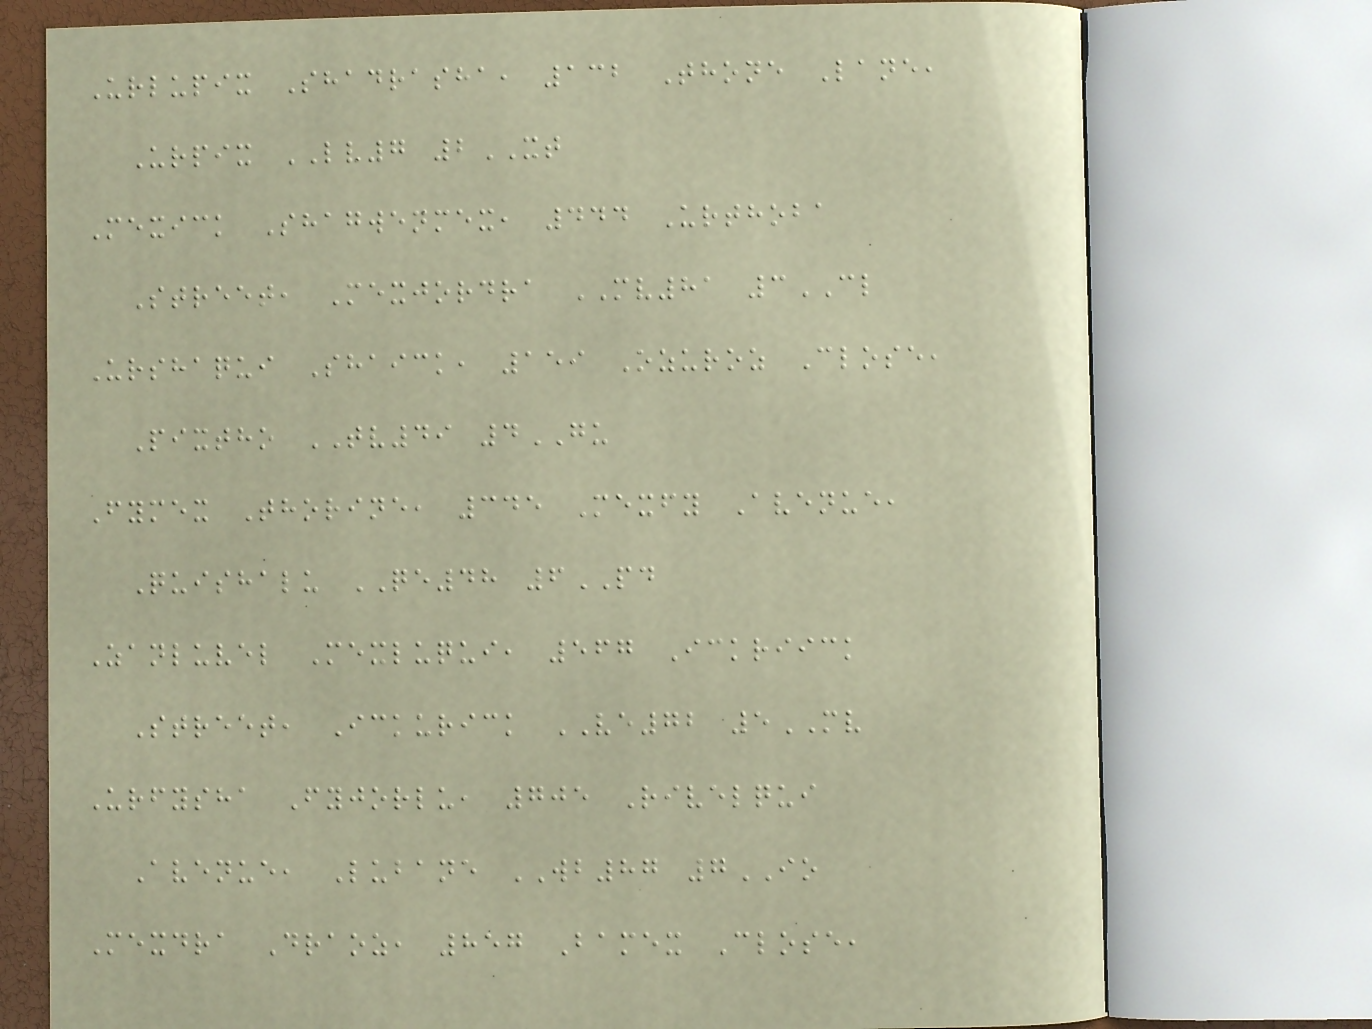Urlupix Shadrasha, 132 Thone Lane,
Urpix LV7 2XT
Mexick Shagwenmex, 444 Urthoba
Street, Mexjordra MV81 3CL
Urshaqui Shaick, 159 Ozuroz Close,
Pixtho TV49 4GU
Fymex Thorine, 345 Mexfy Avenue,
Quishalu QE48 6PD
Zanluvel Mexluqui, 567 Ickriick
Street, Ickurick VE72 5MV
Urfysha Fyjorlu, 705 Rivelqui
Avenue, Lubane WB87 7IO
Mexdra Draoz, 857 Bamex Close,
